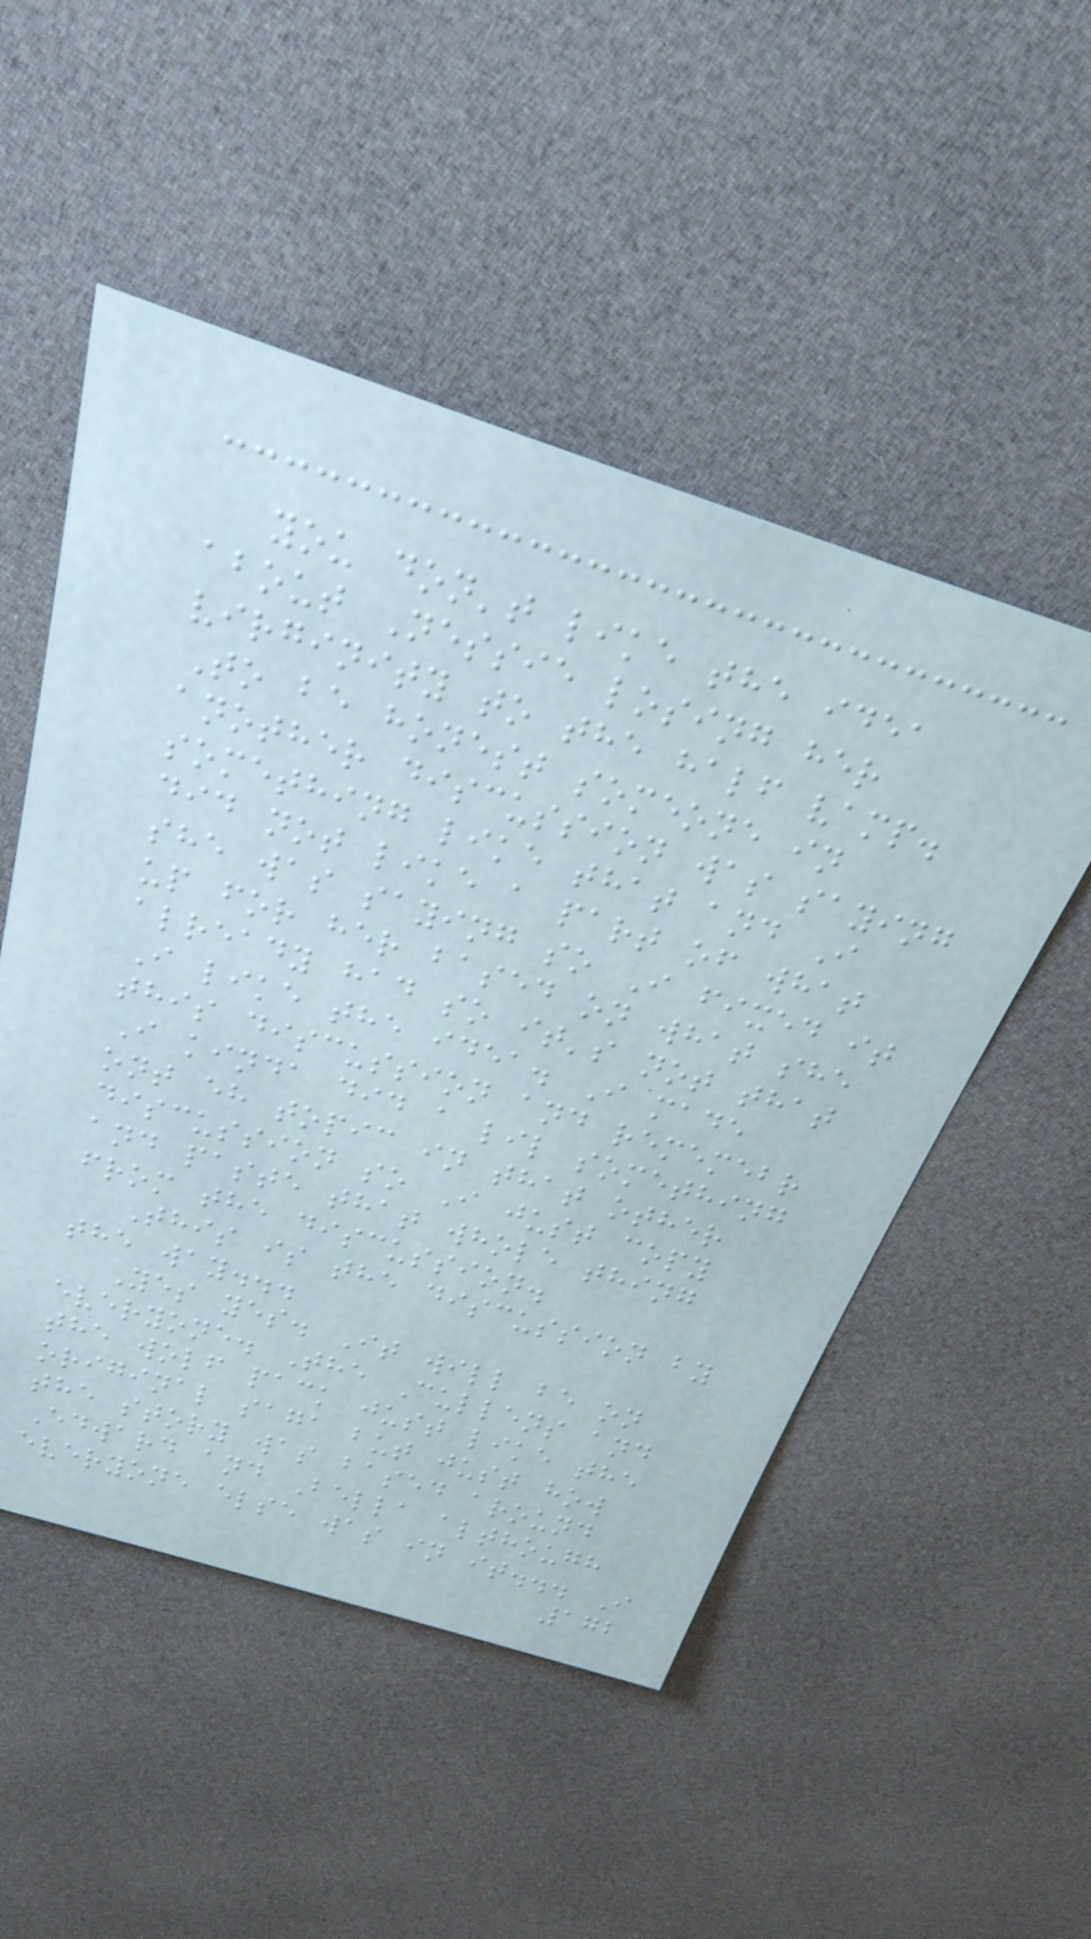you don't like the idea
about Nessie losing her
virginity to the half vamp.
To be honest someone in
another discussion was saying
something like that and I
did not like a part of what
she was saying so I fixed it
up for her based on what she
already had so it's not that
I like the idea. I made
this discussion and rememebr
I kinda did a lil something
ont eh topic in that other
discussion so I just copy
and paste that whole thing
from the discussion.
This is the discussion by
the way...
Yes yes. It will be on
everyone. The Cullens and
the wolf pack just like the
original saga but just how
the story was based around
Edward and Bella although
everyone else was in it... I
172
